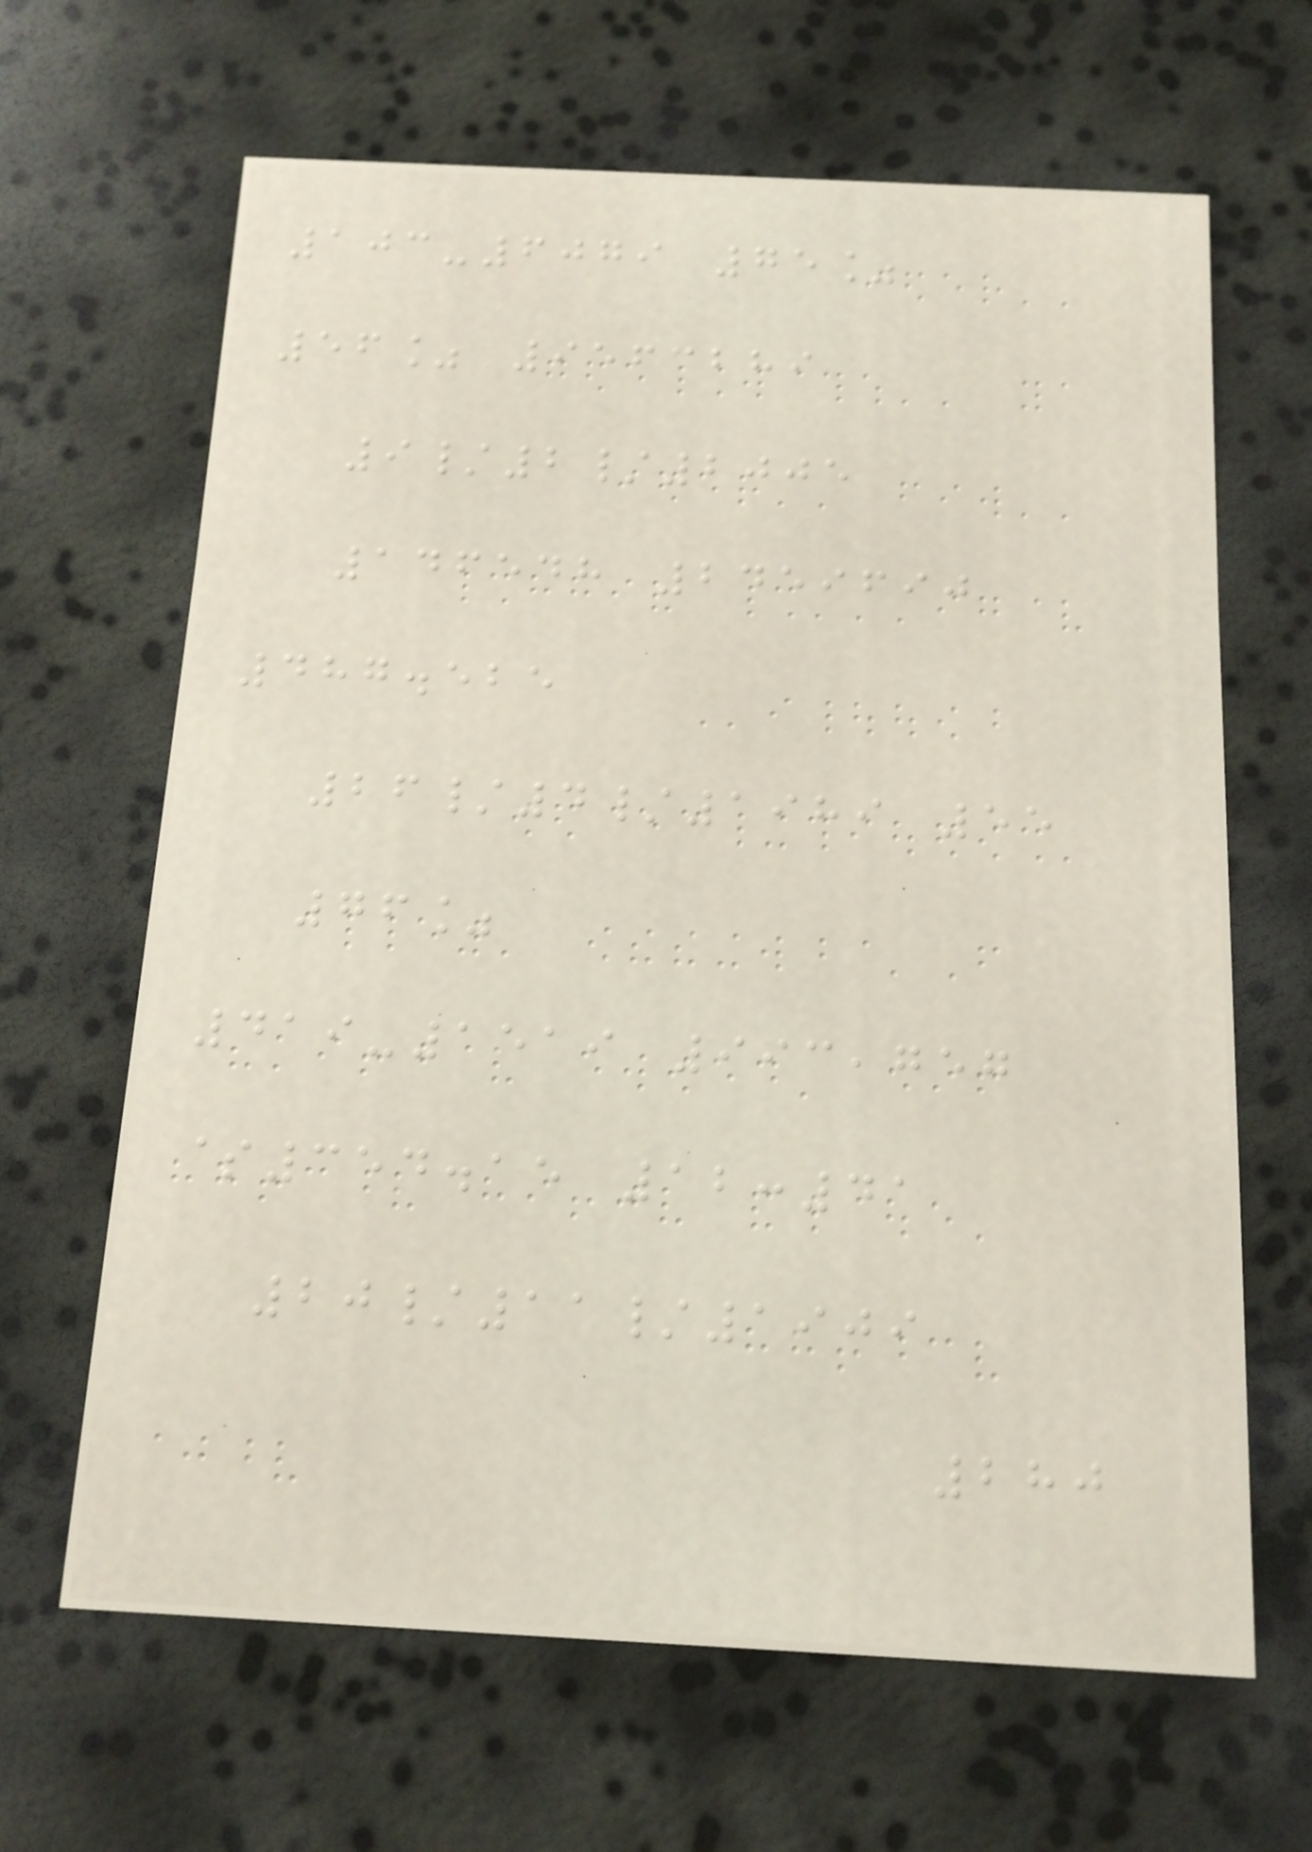103-6079 75%
56% 9563289
9/2/2005
146548 2459690
487.525
26/4/1989 55
76%
419-1519 993,757
$354.15 12:41
20/11/1909
280
